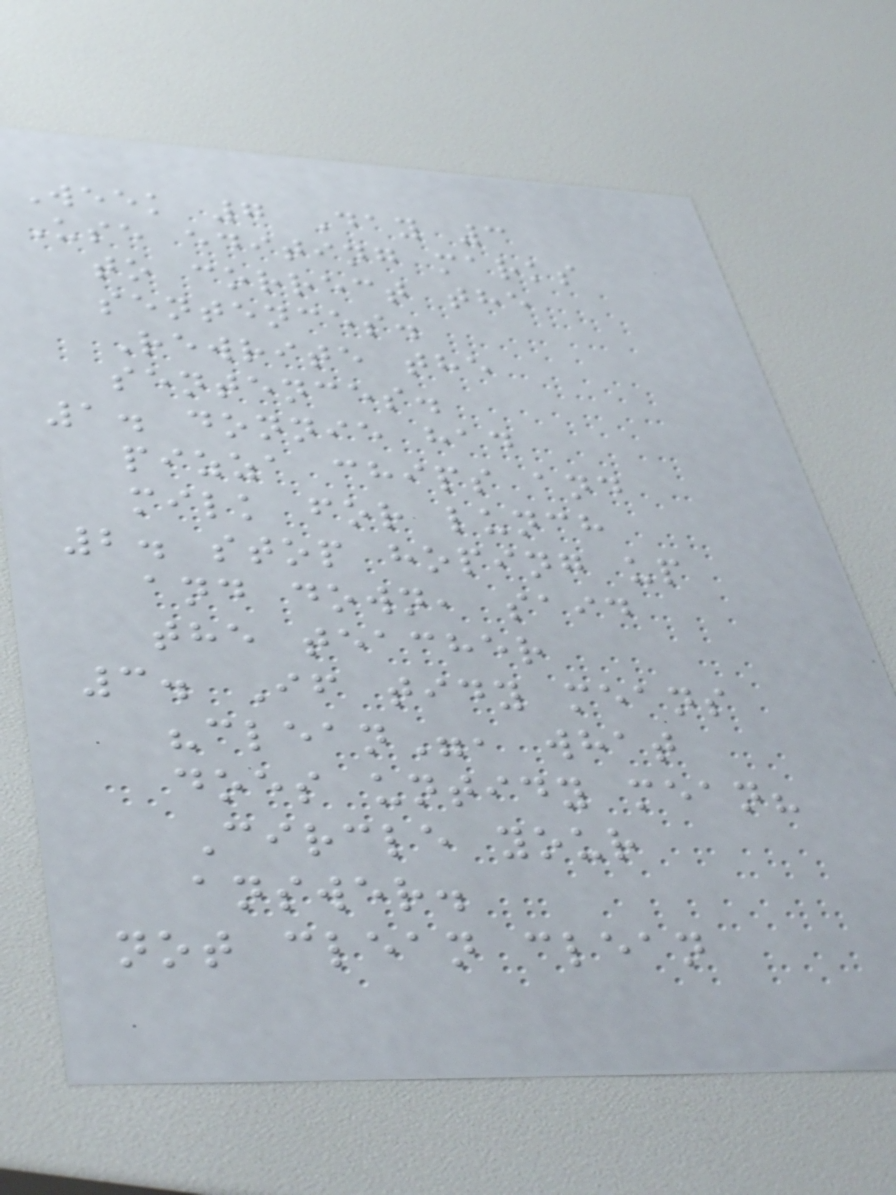Week 7 Day 3
Use editing marks
to correct the
sentences.
Rewrite the
sentences.
1. donnie had
pizza chips and
milk for lunch
2. stop hoping up
and down, said
the teacher
3. If tidy means
"clean", what
does untidy mean?
Circle your
answer.
not clean clean
